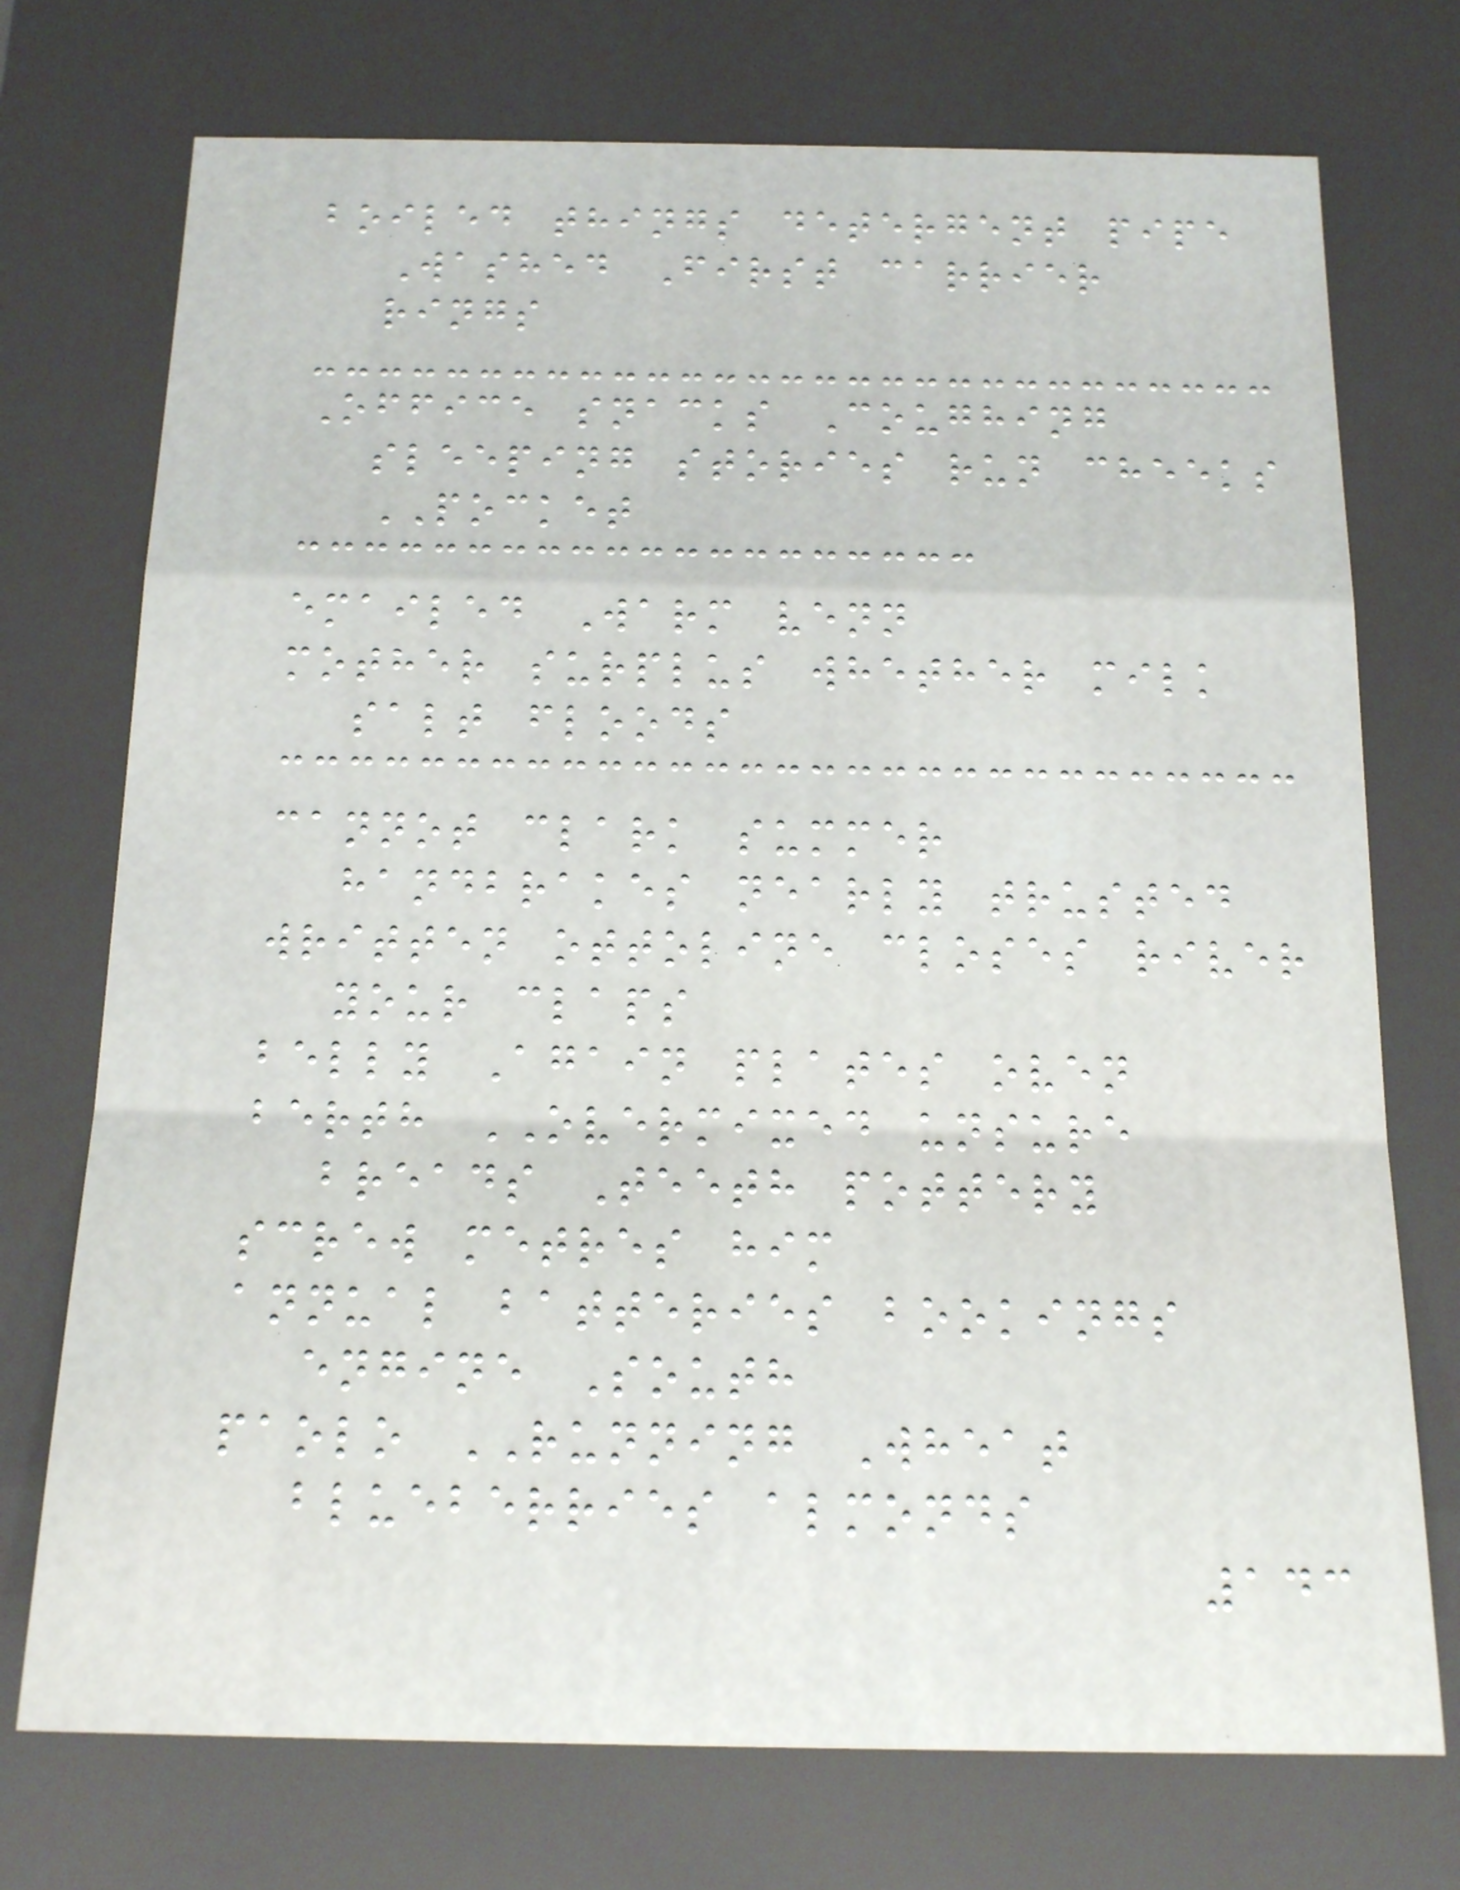boiled things detergent pipe
Washed First carrier
rings
Office snacks Coughing
sleeping stories run cheeks
POCKET
emailed Warm venn
mother surplus whether milk
salt floods
cannot clark summer
handbrakes nearly trusted
written ottoline closes river
your claps
belly Again plates oven
berth OVERMIXED unsure
breads Teeth pottery
screw metres him
annual batteries bookings
engine South
paolo RUNNING Wheat
blueberries almonds
143
